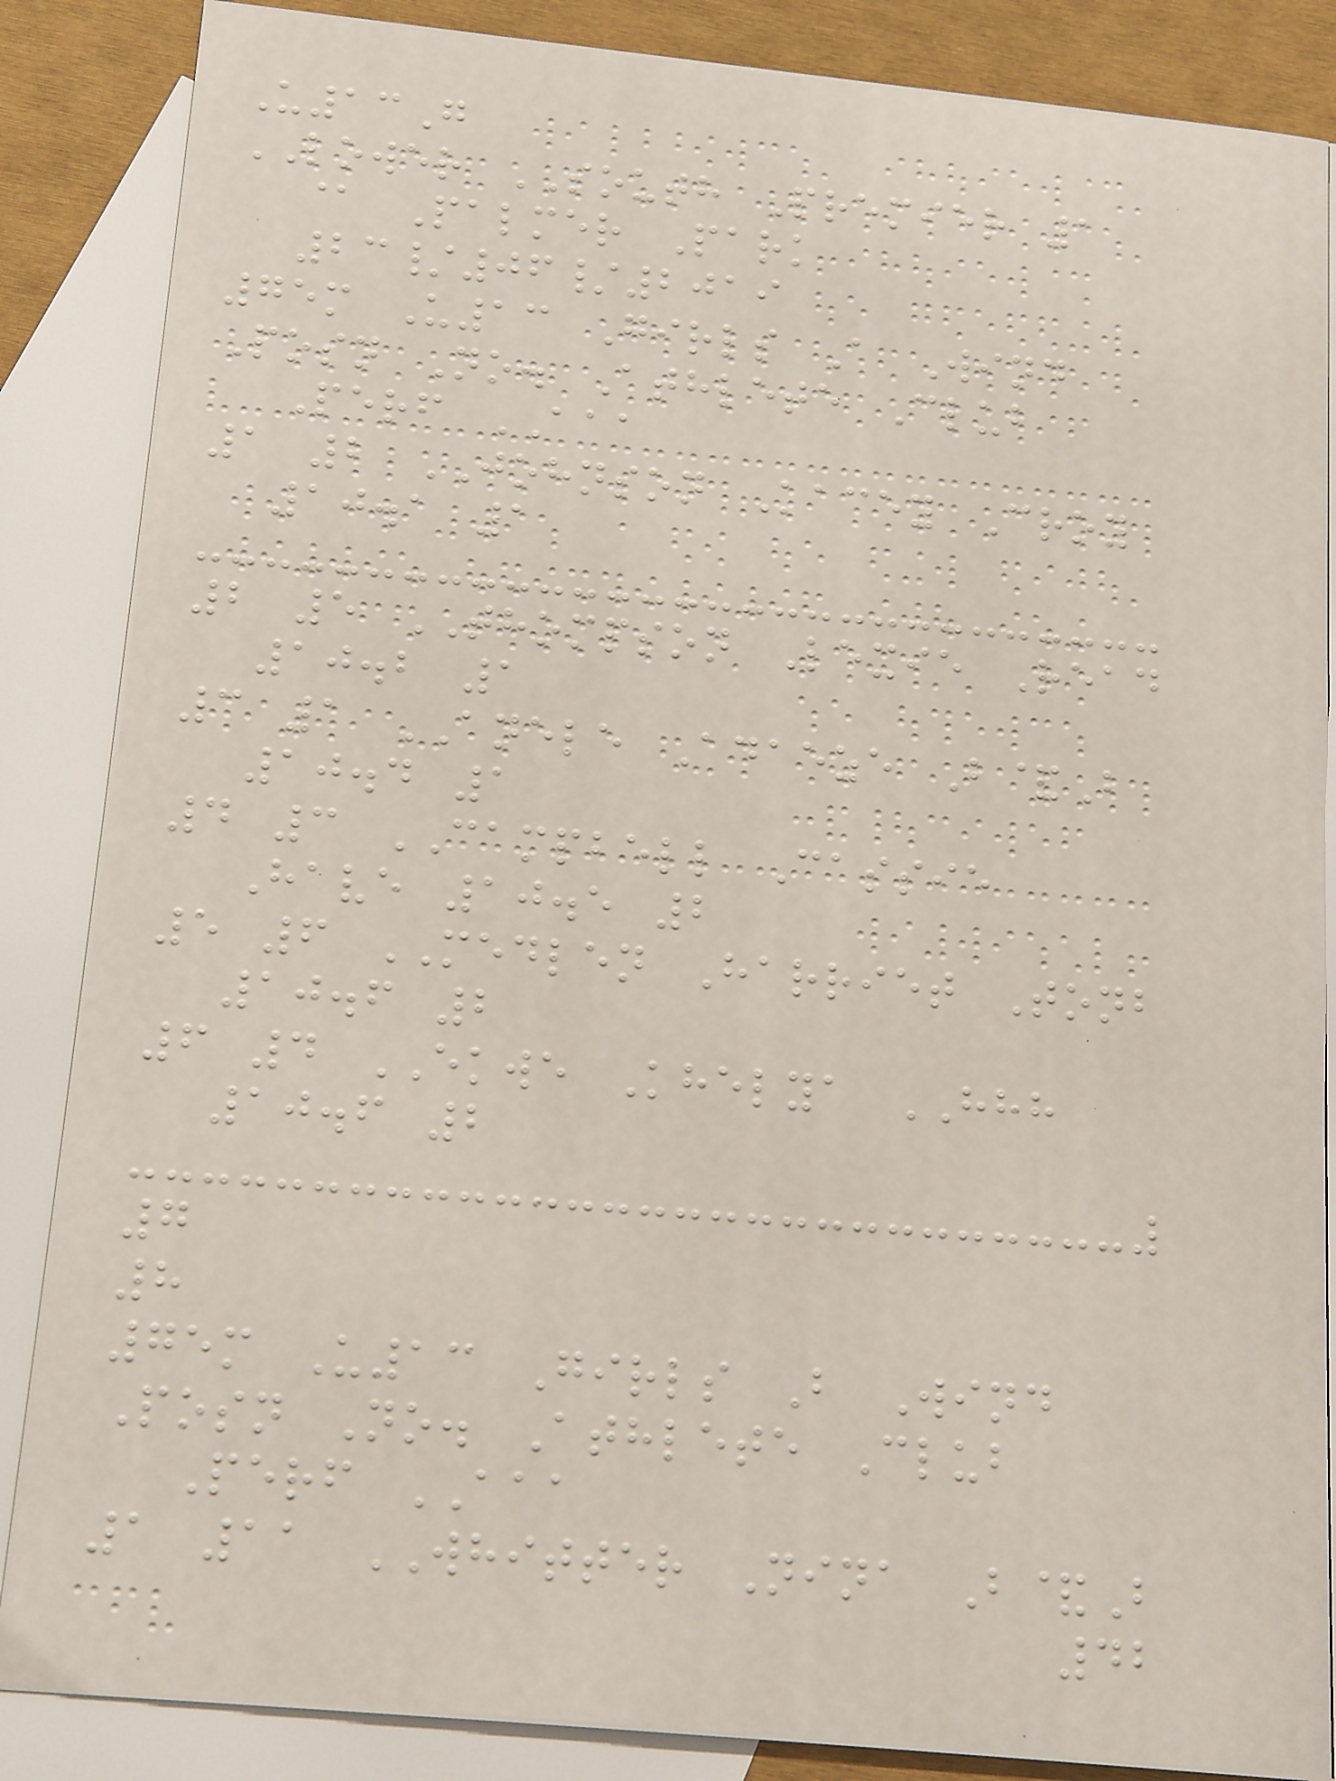U13G
LOWER SOUTH Premier 1
@ Palmer Park
23/06/2019
75m U13 Girls A Wind
Posn No. Athlete Club
Perf AAA
1 2 JOHNSON Kacey Croy
10.1 1
2 5 THOMPSON Lexie Read
10.2 1
3 1 ANELE Adaeze B&B
10.4 1
4 3 CAMPBELL Cassie
Have 10.5 2
5 6 MEDLEN Harriet Tonb
10.6 2
6 4 EKWE Khelya HHH
10.6 2
7
8
75m U13 Girls B Wind
Posn No. Athlete Club
Perf AAA
1 11 WHITTER Nina B&B
42
